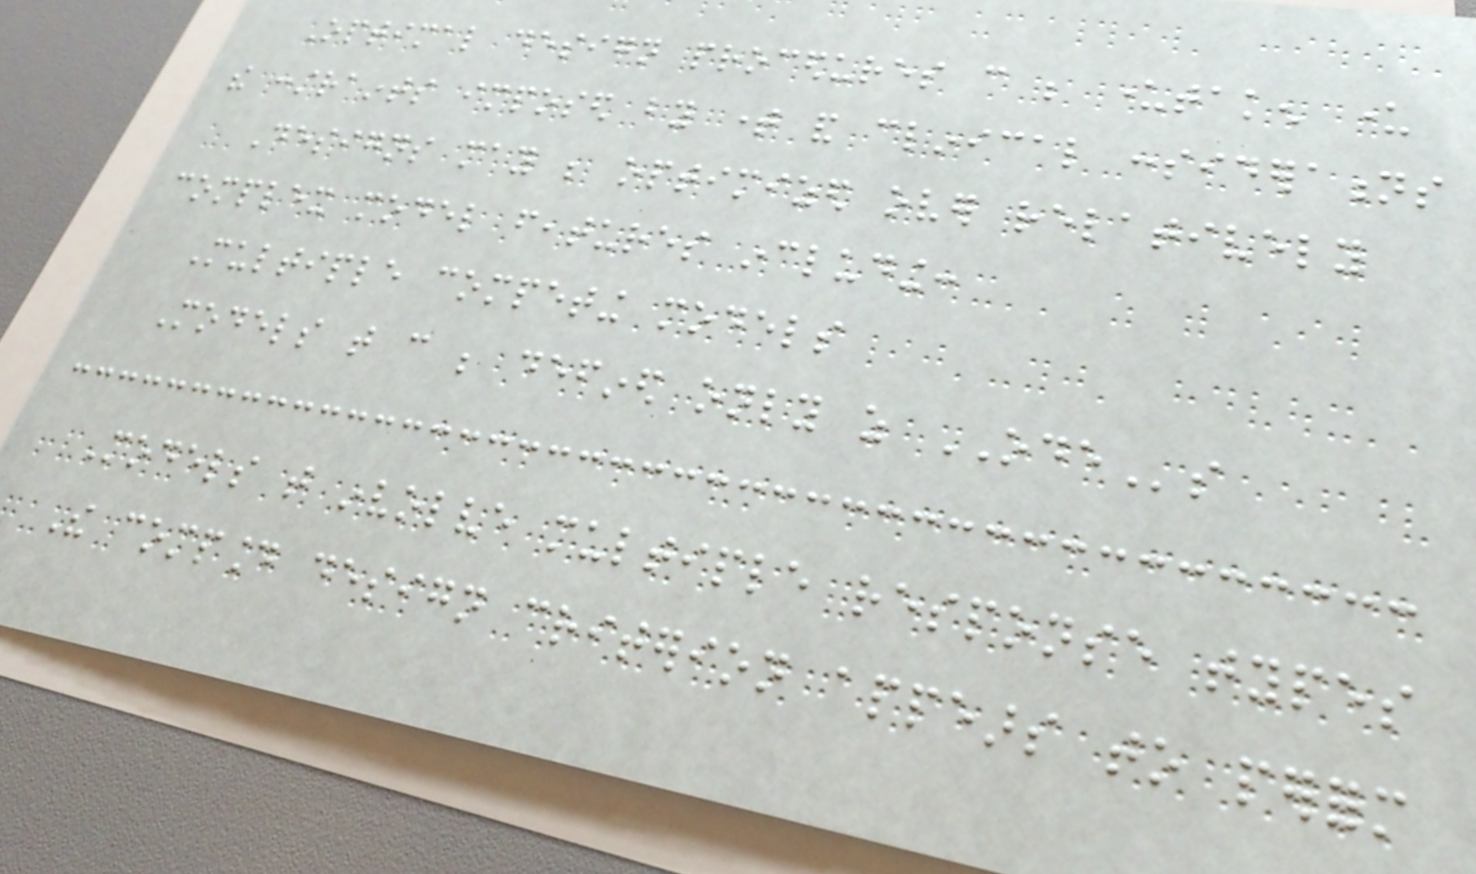Optimal design procedures can be undertaken under
the constraints imposed by time and clinical considerations
Designs may be optimized over relatively
complex model features including:
Multiple competing models
Models that can be defined only as ODEs
Models that involve multiple response types
The compound design criterion appears to perform
